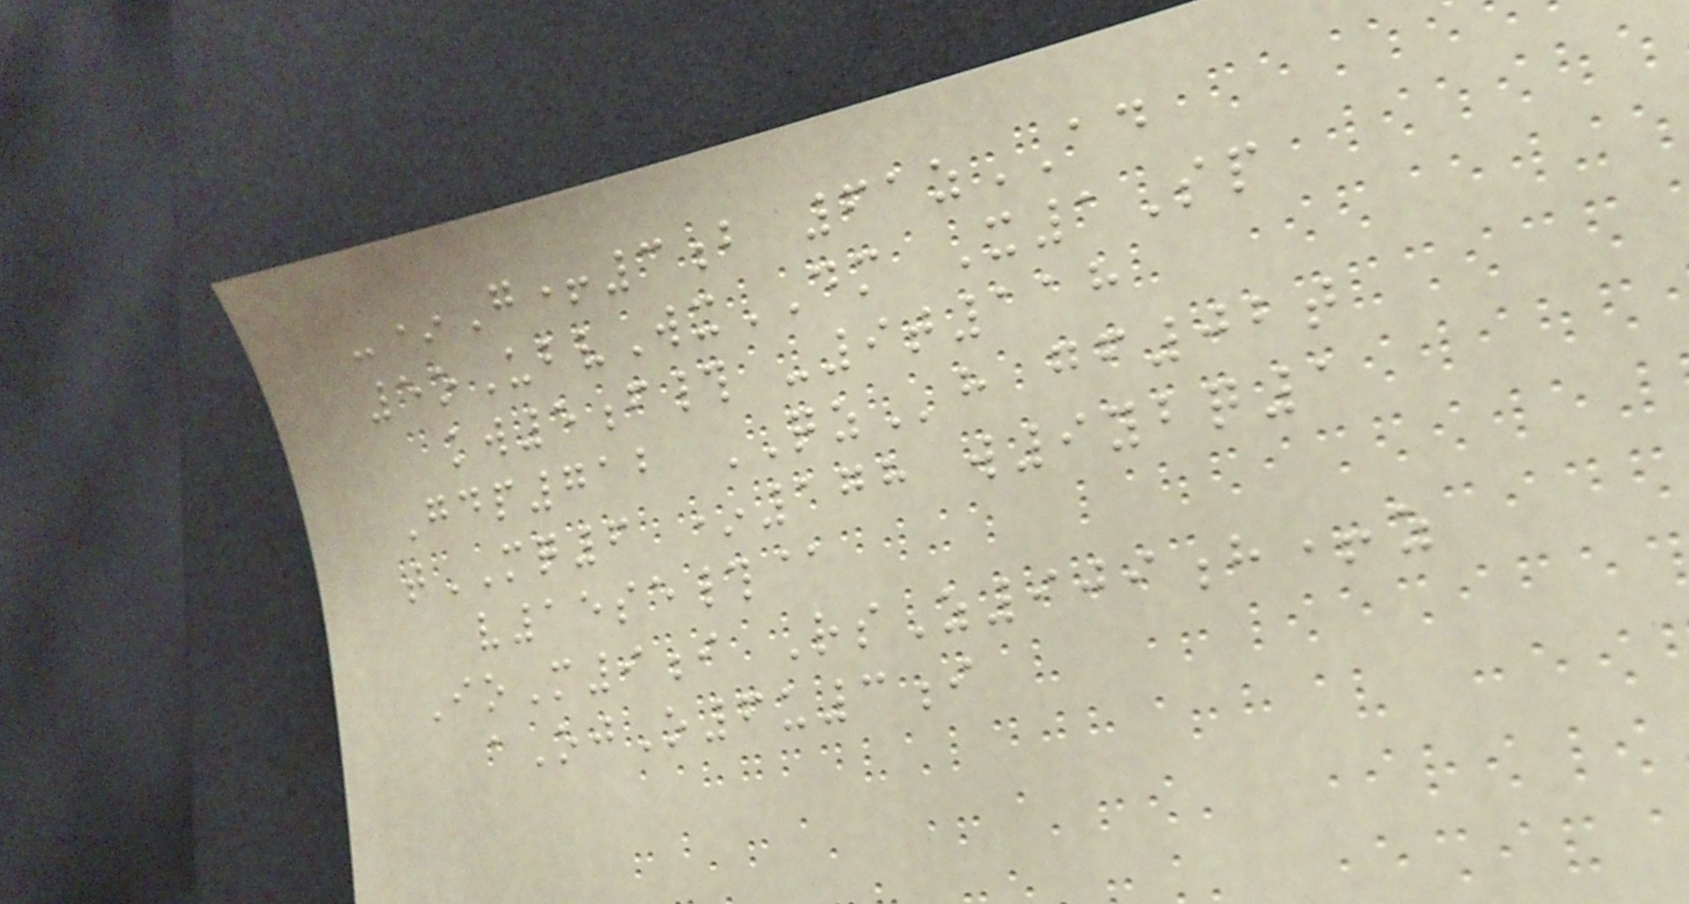-*G+3b 61zAD
5oUbvWxDM X1Sp
kw5f# -9t118
Gdp712 QZh gf02t
tMQ6 *178 w9ybq1
v15se#@
IoM9i RsZ909h+z
aOjO6u3i
